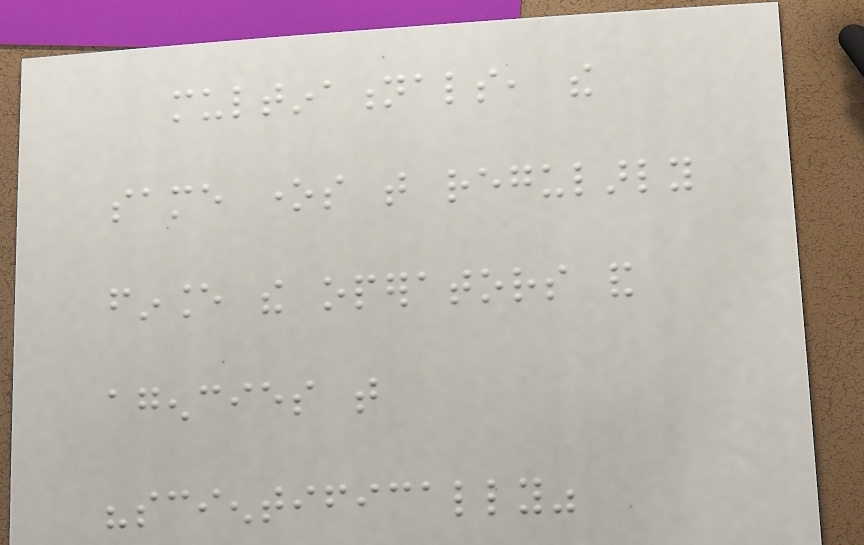multinationals, the
same ones that regularly
finance the operators and
agencies that
"scientifically"
